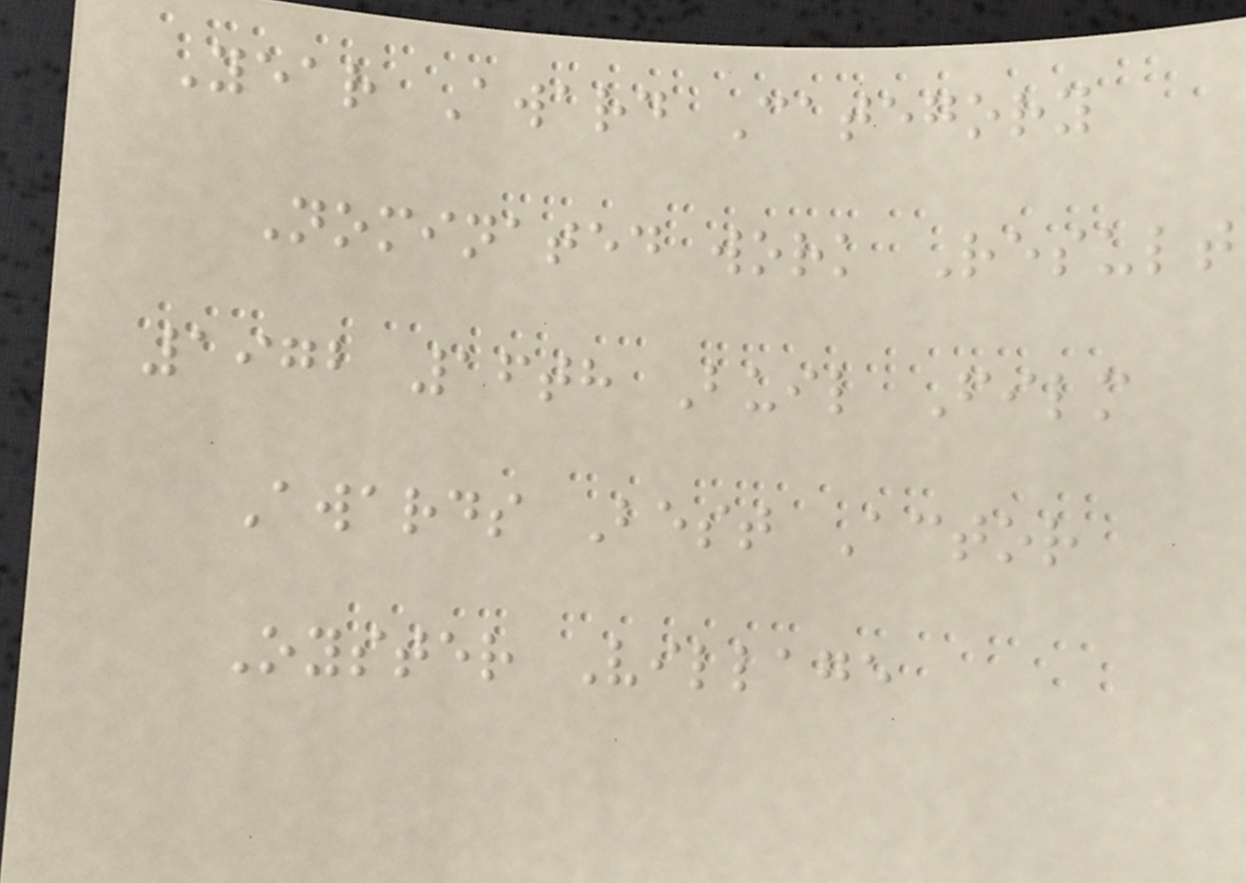Year Award Category
Nominated work Result
1972 16th Buil Film
Awards Best Actor
Oyster Village
